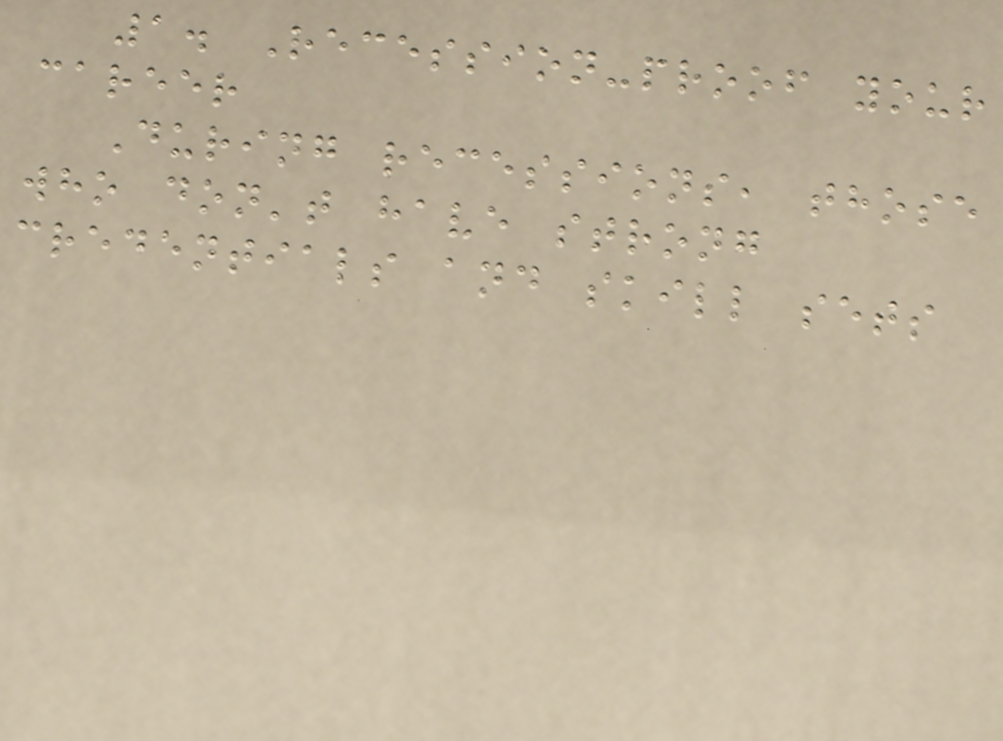1. Recession-proof your
career
During recessions, those
who don't have strong
credentials and skill sets
